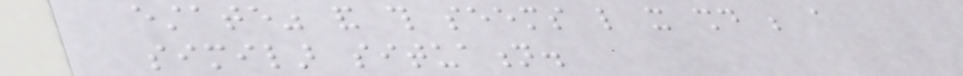estate" and this seems like it should be a
similar situation.
